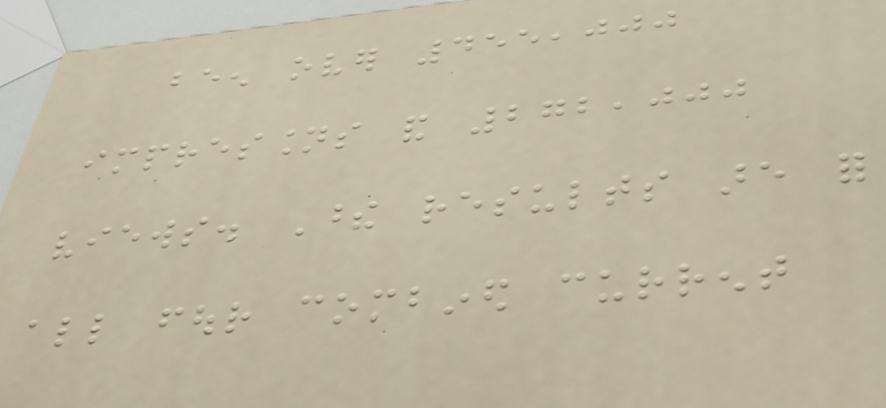been over 455,000
impressions and 272,000
views. These results are for
all four combined current
